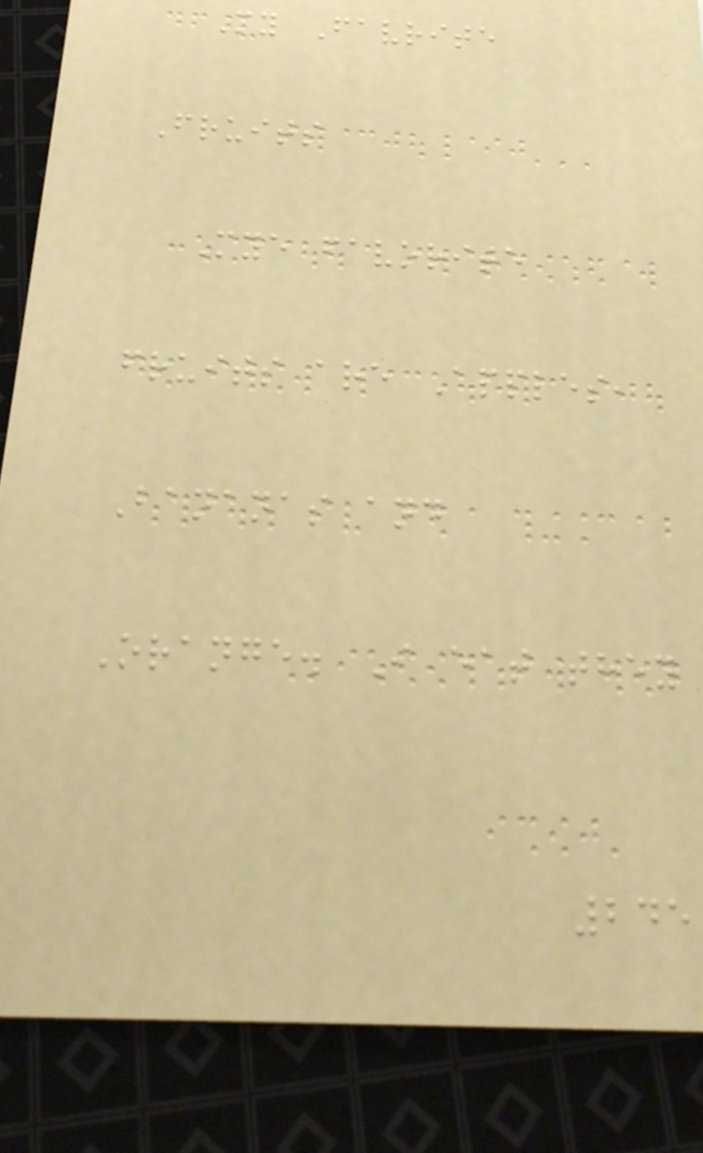My Favrite
Fruits
Mye favorite
fruits are Apples,
Bananas and
Orange. I eat they
245
